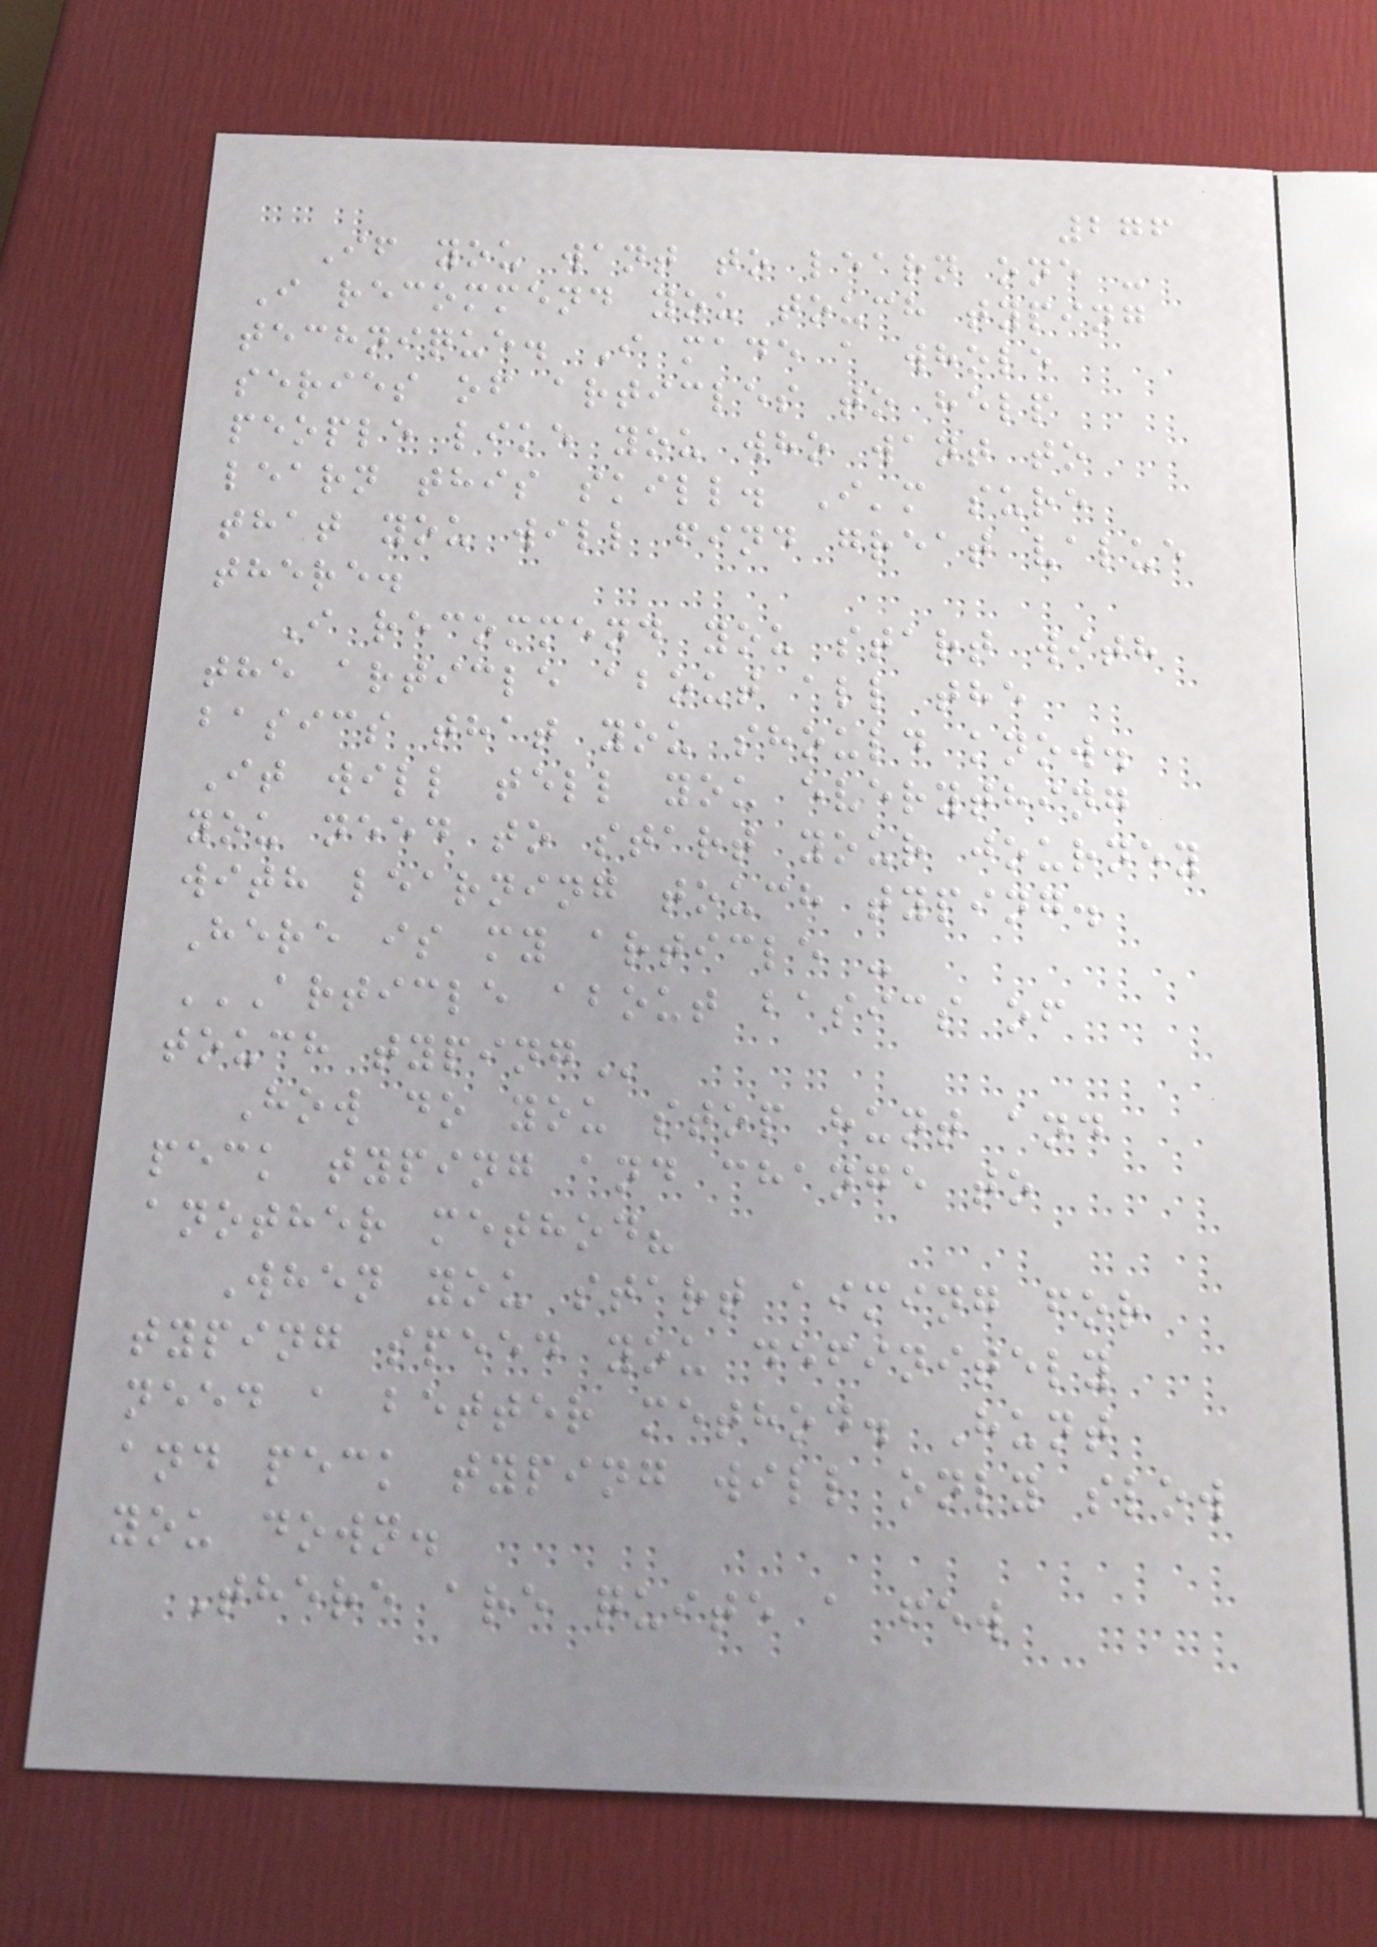276
If you want to learn one -
I recommend you touch typing
technique. I made a whole
series of articles to help
people like you who want to
learn this skill. I'm sure
that you will find great value
there.
I recommend you start with
the article about all the
basics that you should know.
It will tell you everything
you need to start your journey
with learning touch typing.
Here is my article -
ARTICLE ABOUT BASICS OF
TOUCH TYPING
How do you stop hunt and
peck typing and change to
another method?
When you start aiming for
typing speed you definitely
need a better method. Hunt
and peck typing will only slow
you down.
There are quite a few
